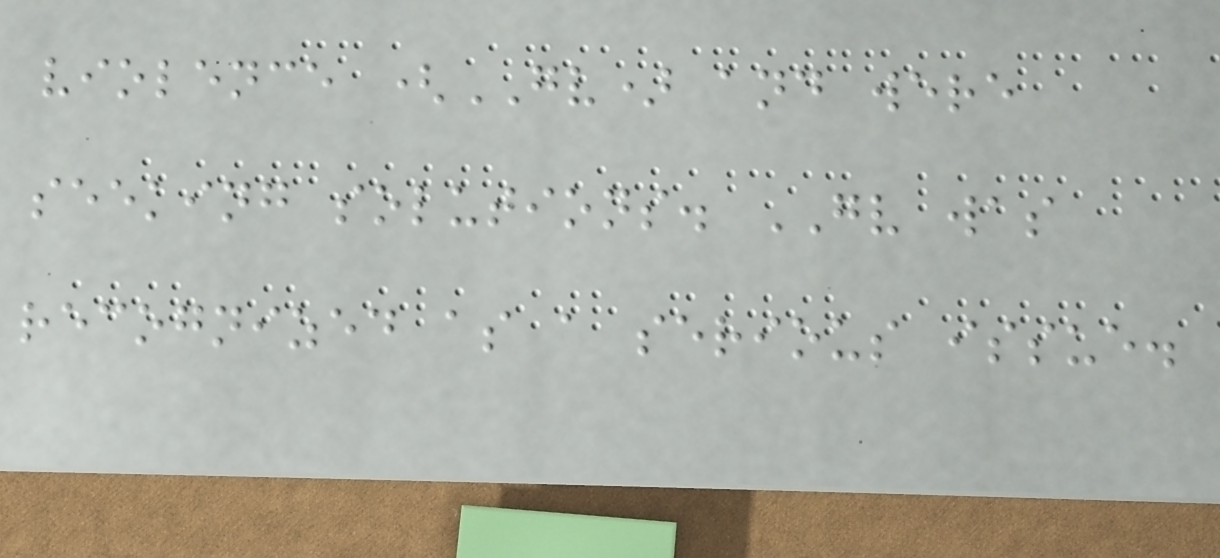violence (GV) and were
seeking solutions. GV was
recognized as a serious issue.
